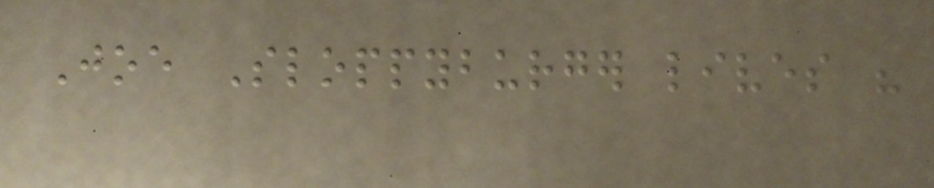Joe Sloppyburger lives his
